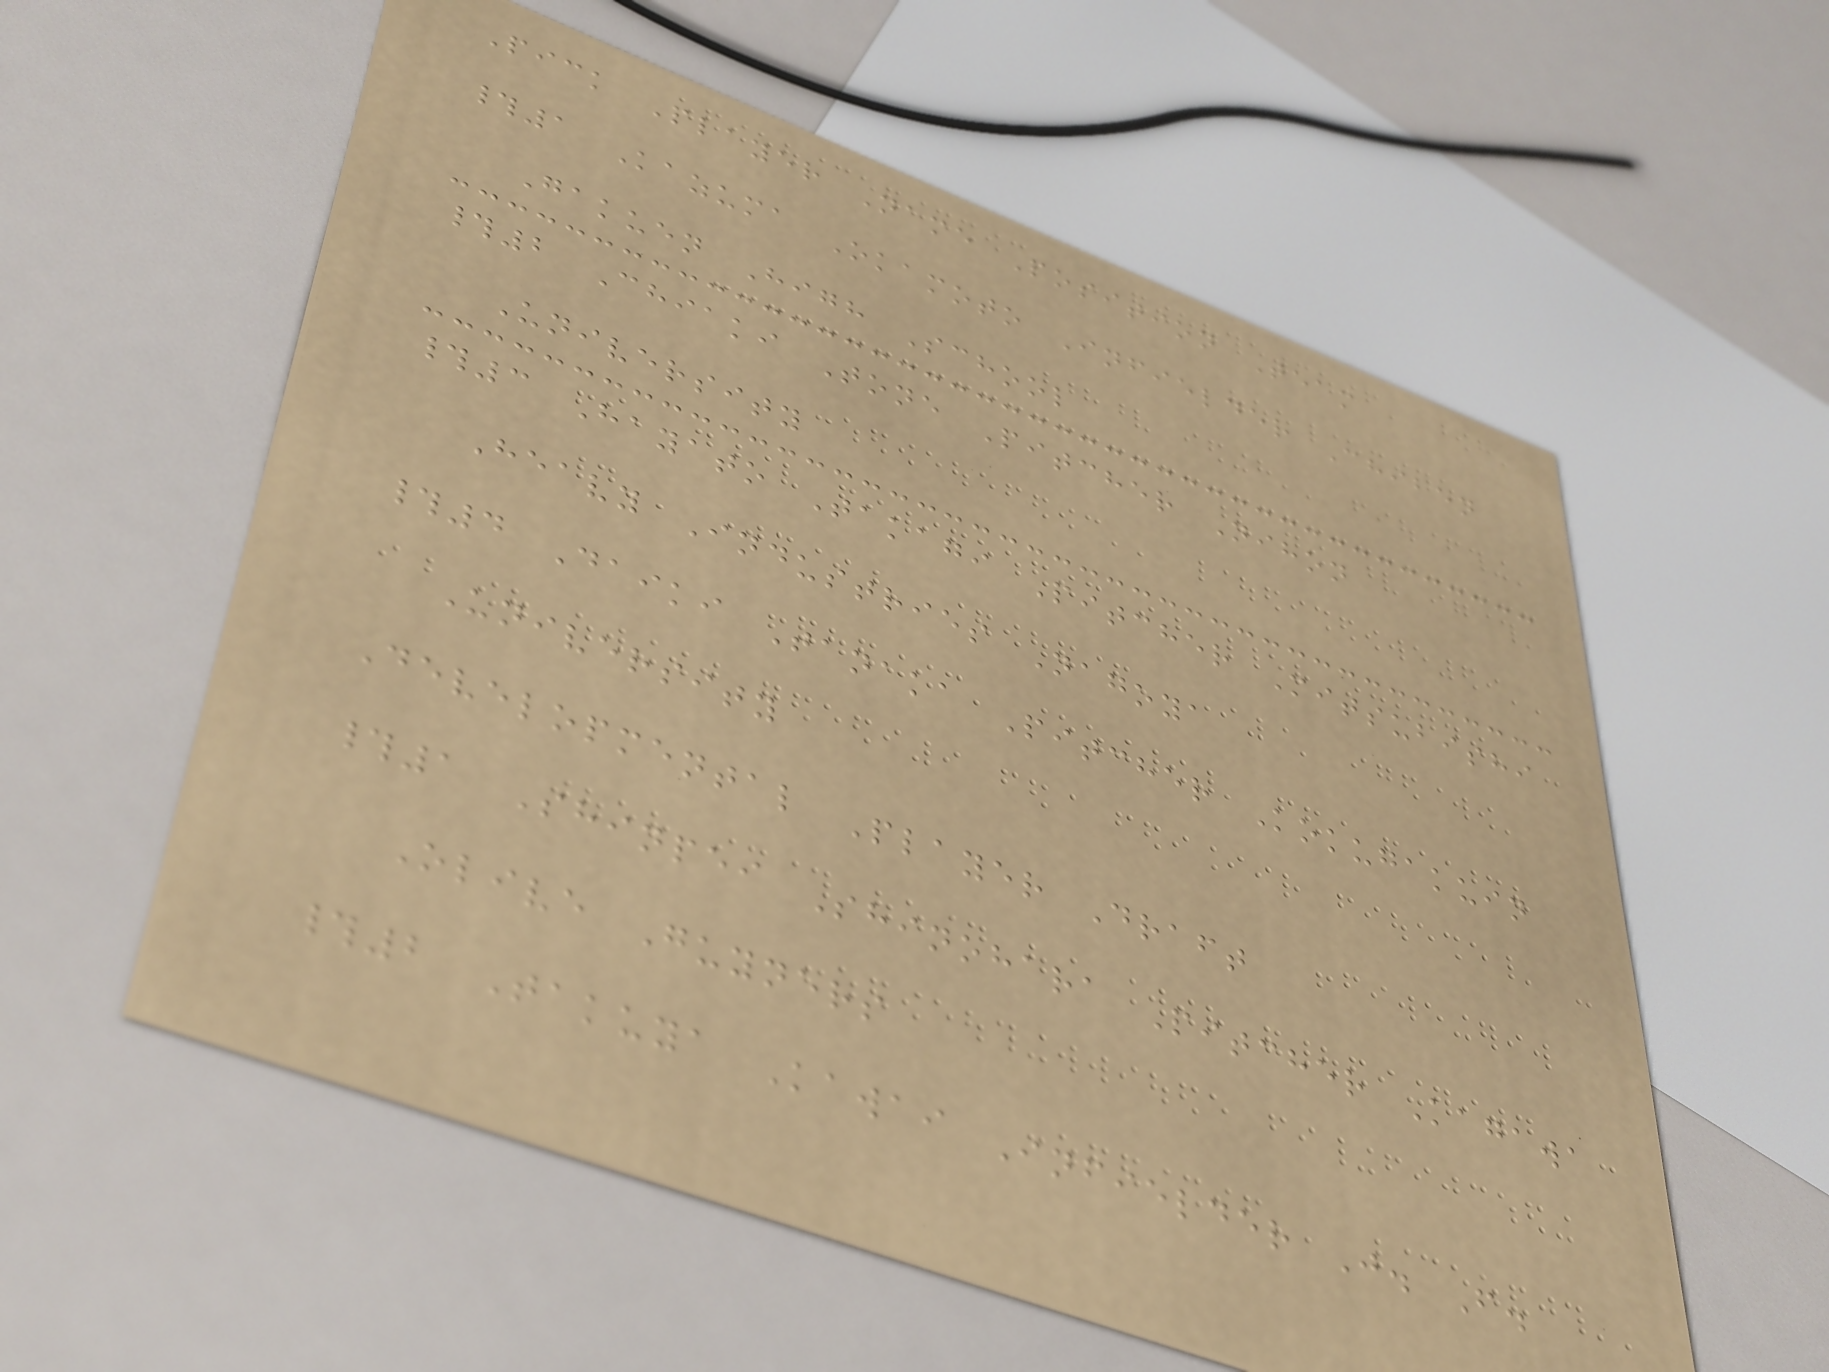Pick Player Name Position Team
#1 Kazuma Okamoto Infielder Chiben
Gakuen High School
#2 Chiaki Tone Pitcher Nihon
University
#3 Hayato Takagi Pitcher Mitsubishi
Heavy Industries Nagoya
#4 Daiki Tanaka Pitcher Kokugakuin
University
Developmental Player Draft
#1 Shinpei Shinohara Pitcher Kagawa
Olive Guyners
#2 Takuya Kawai Infielder J. F.
